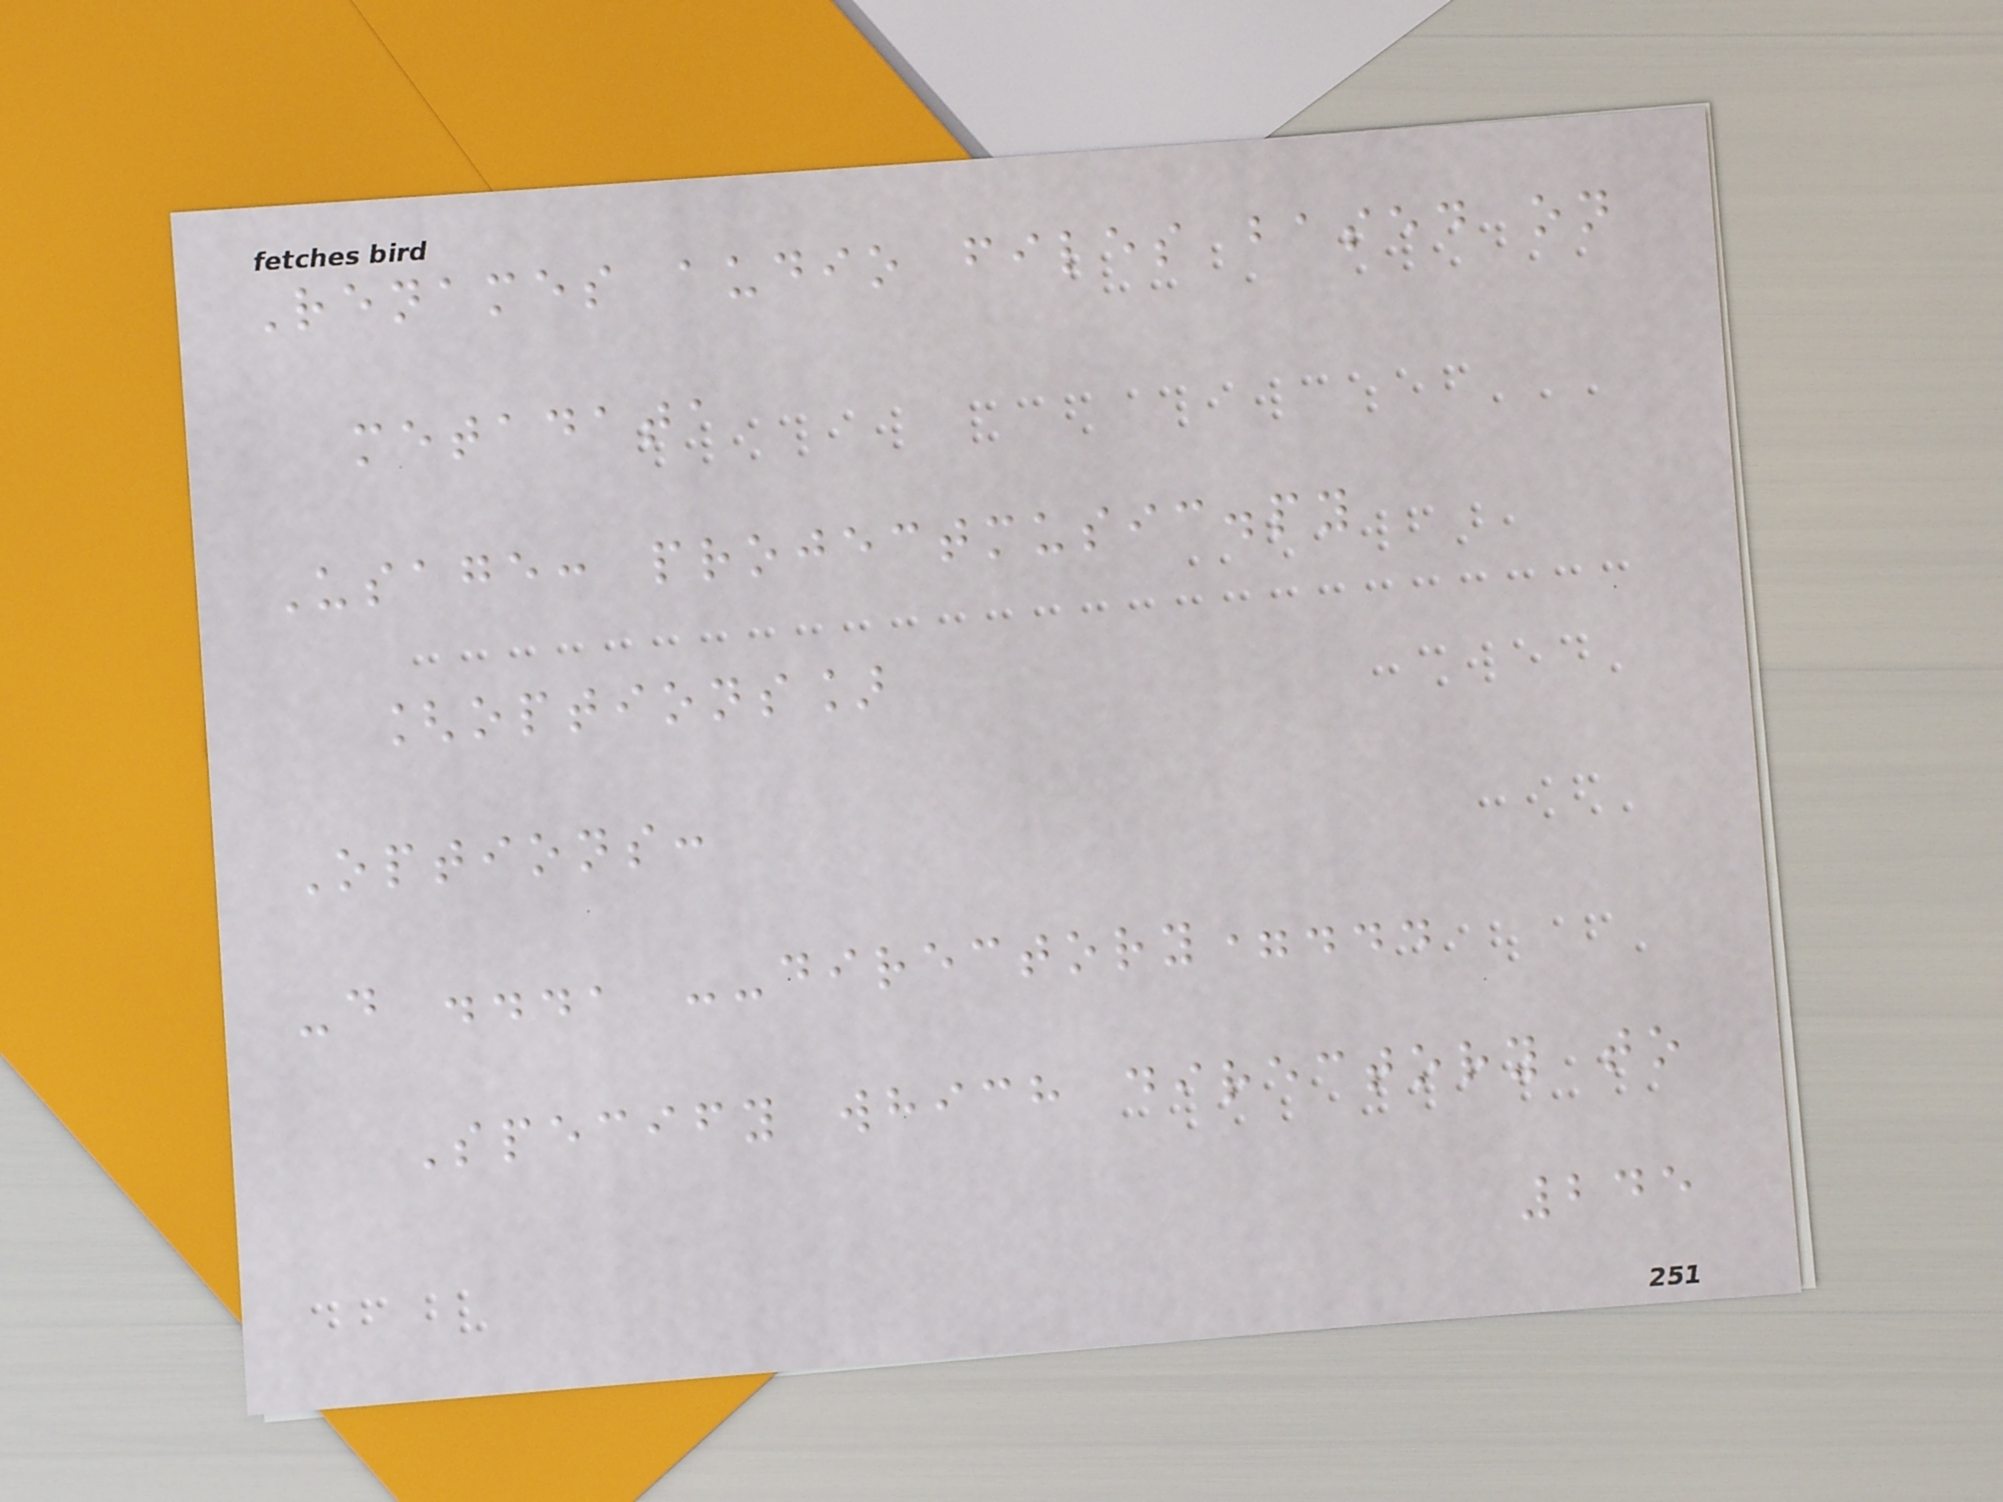Renames audio files based on
metadata
Usage: projectmusic.py
[options]
Options:
-d ..., --directory=...
Specify which directory to
245
